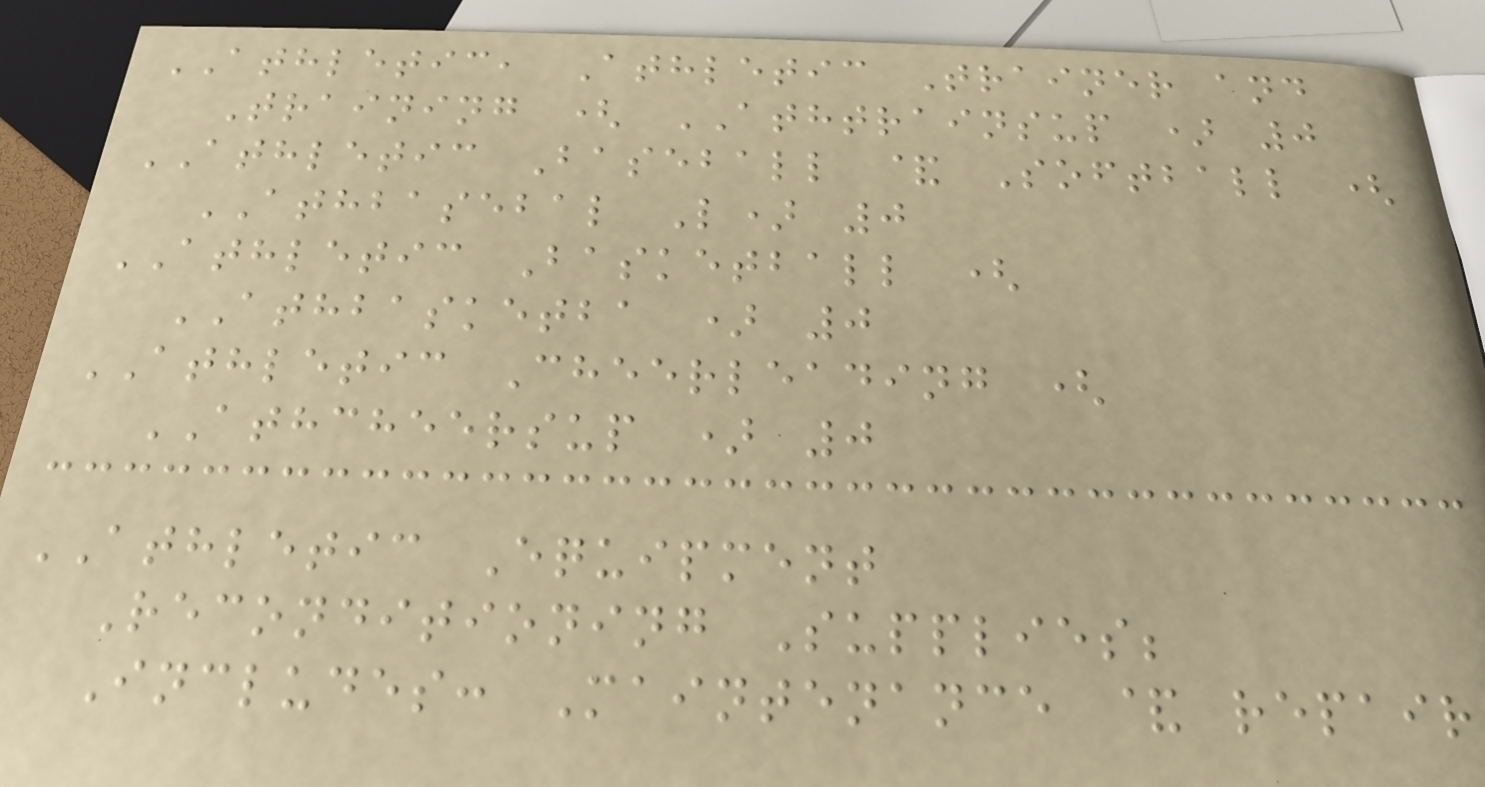ATHLETIC, Athletic Trainer and
Training ( ATHTRAINSUP ) 0
ATHLETIC Baseball & Softball (
ATHBASEBAL L) 0
ATHLETIC Basketball (
ATHBASKETBA ) 0
ATHLETIC Cheerleading (
ATHCHEERSUP ) 0
ATHLETIC Equipment
Reconditioning Supplies;
Includes: Maintenance & repair
